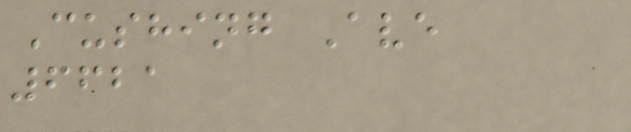Cushing Ave
6621
